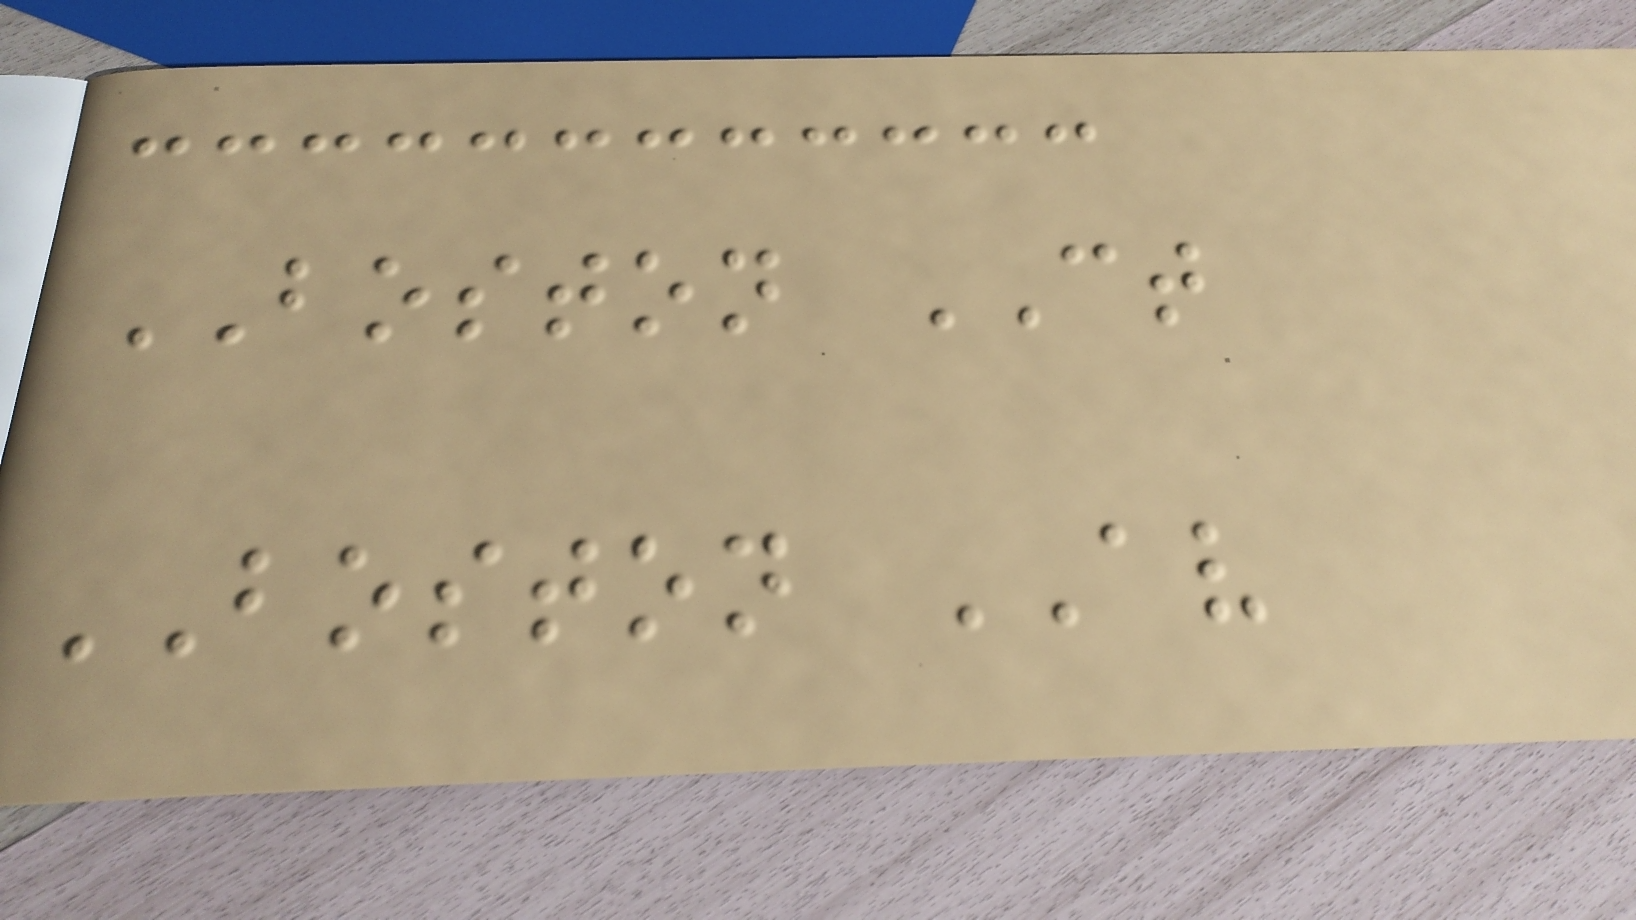BOSTON CT
BOSTON AV
